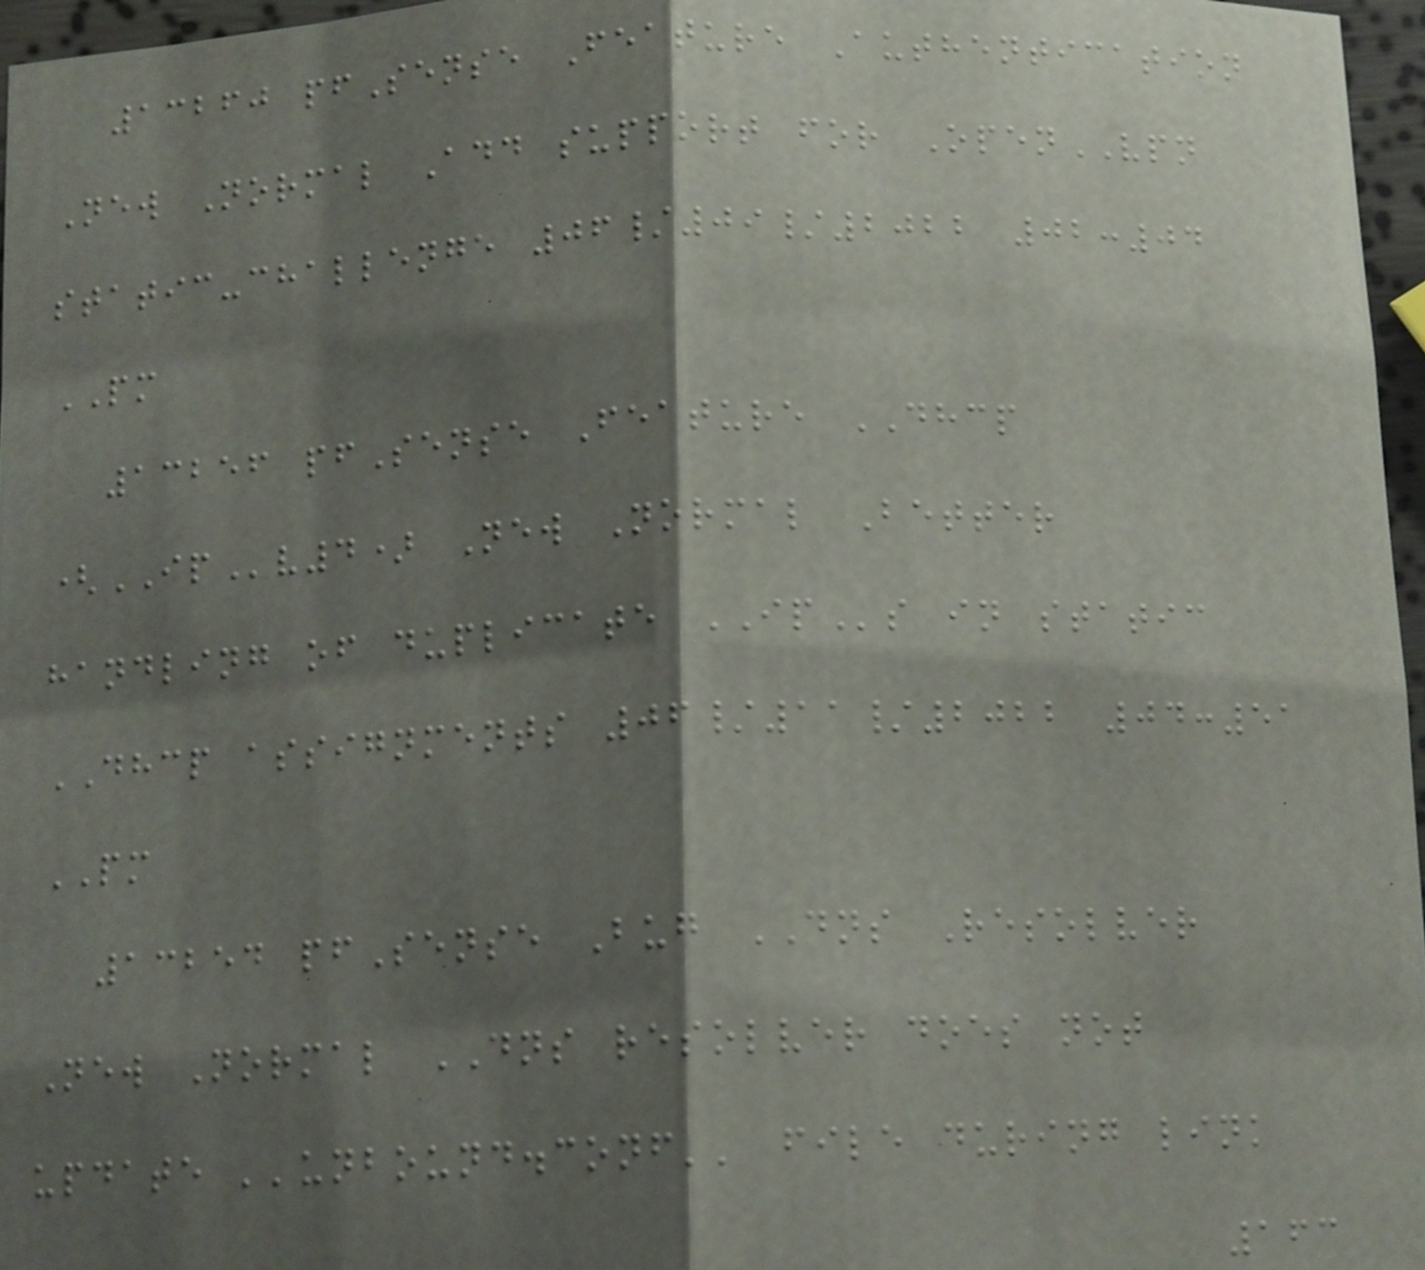13260 pfSense Feature Authentication
New Normal Add support for OpenVPN
static-challenge 06/09/2022 02:04
PM
13256 pfSense Feature DHCP
(IPv4) New Normal Better
handling of duplicate IPs in static
DHCP assignments 06/11/2022 04:51
PM
13254 pfSense Bug DNS Resolver
New Normal DNS resolver does not
update ''unbound.conf'' file during link
163
